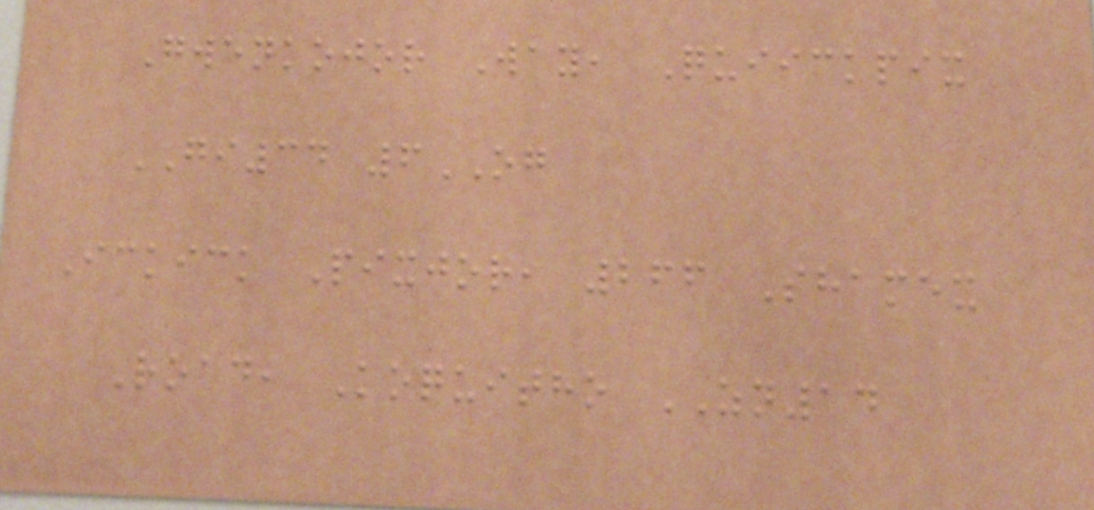Gwenkojor Way, Quiickpix
GI34 6OG
Ickick Pixjor, 266 Shamex
Road, Koquitho ZN14
